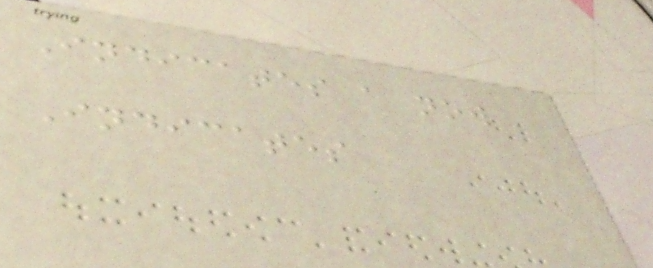Indicates a now
Indicates
